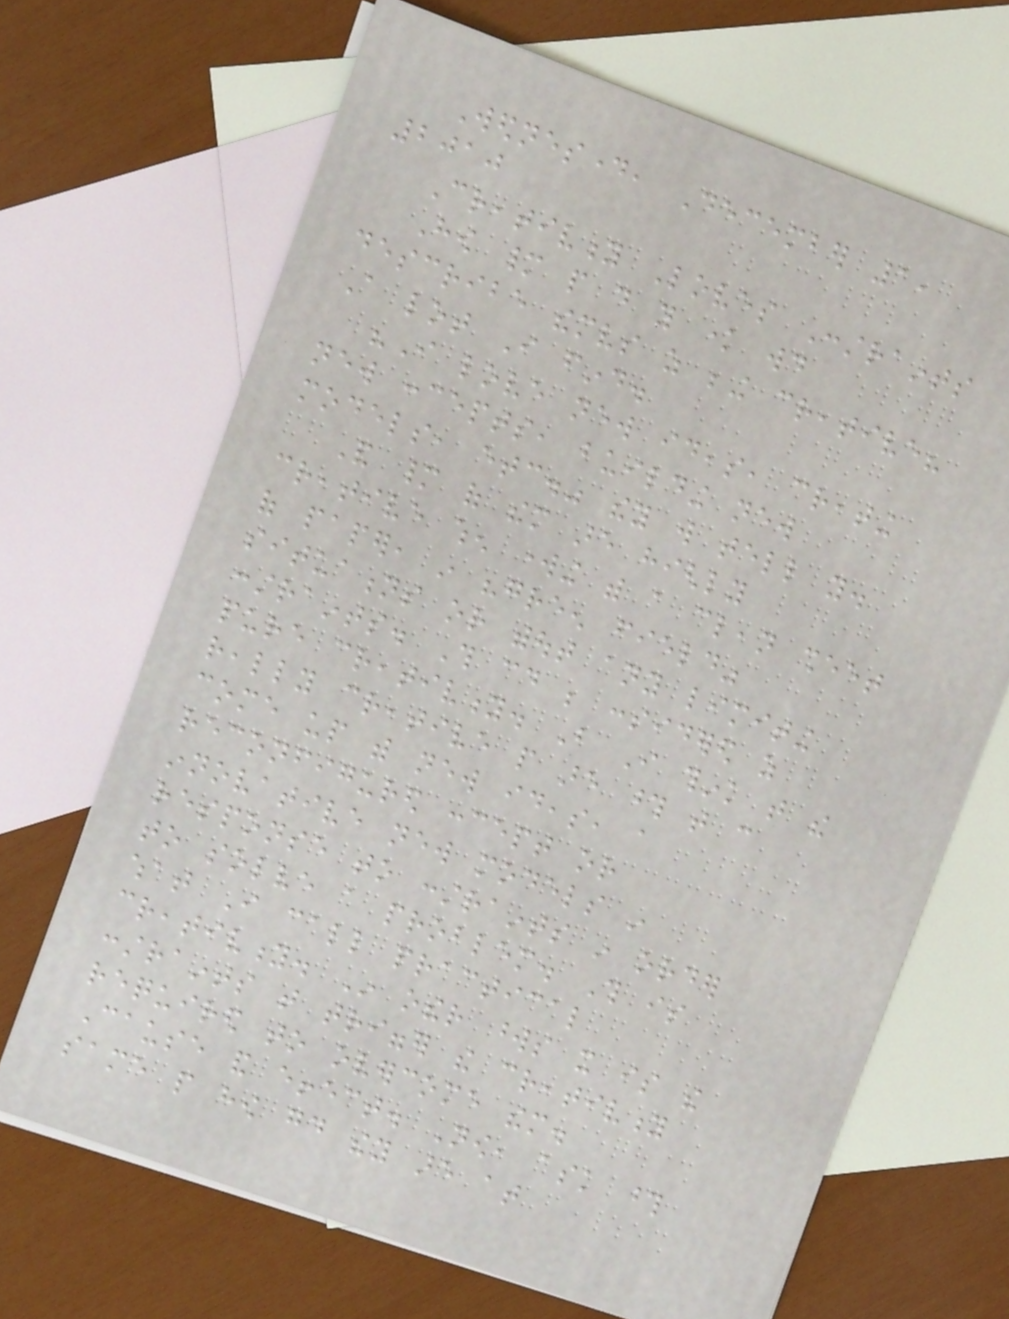Wednesday, December 1,
2010
Creativity Loves Constraints
How many people do you know would
describe themselves as being creative?
A lot I find.
"I love new ideas, creating
new concepts, building new
models, etc." they will tell you.
And many of them are highly
creative when working with a clean sheet
of paper, in "green field"
situations or without any limiting
constraints. This could be considered as
pure creativity. But I think that the
really creative people are those that can
come up with new ideas, a
reconfigured concept or
innovative new models in
response to constraints in order
to solve a problem. This is
what I call practical
creativity. In other words it is the
constraints that trigger the creativity
required to overcome them.
Cause and effect. Now, ask those
same people how good they are at
